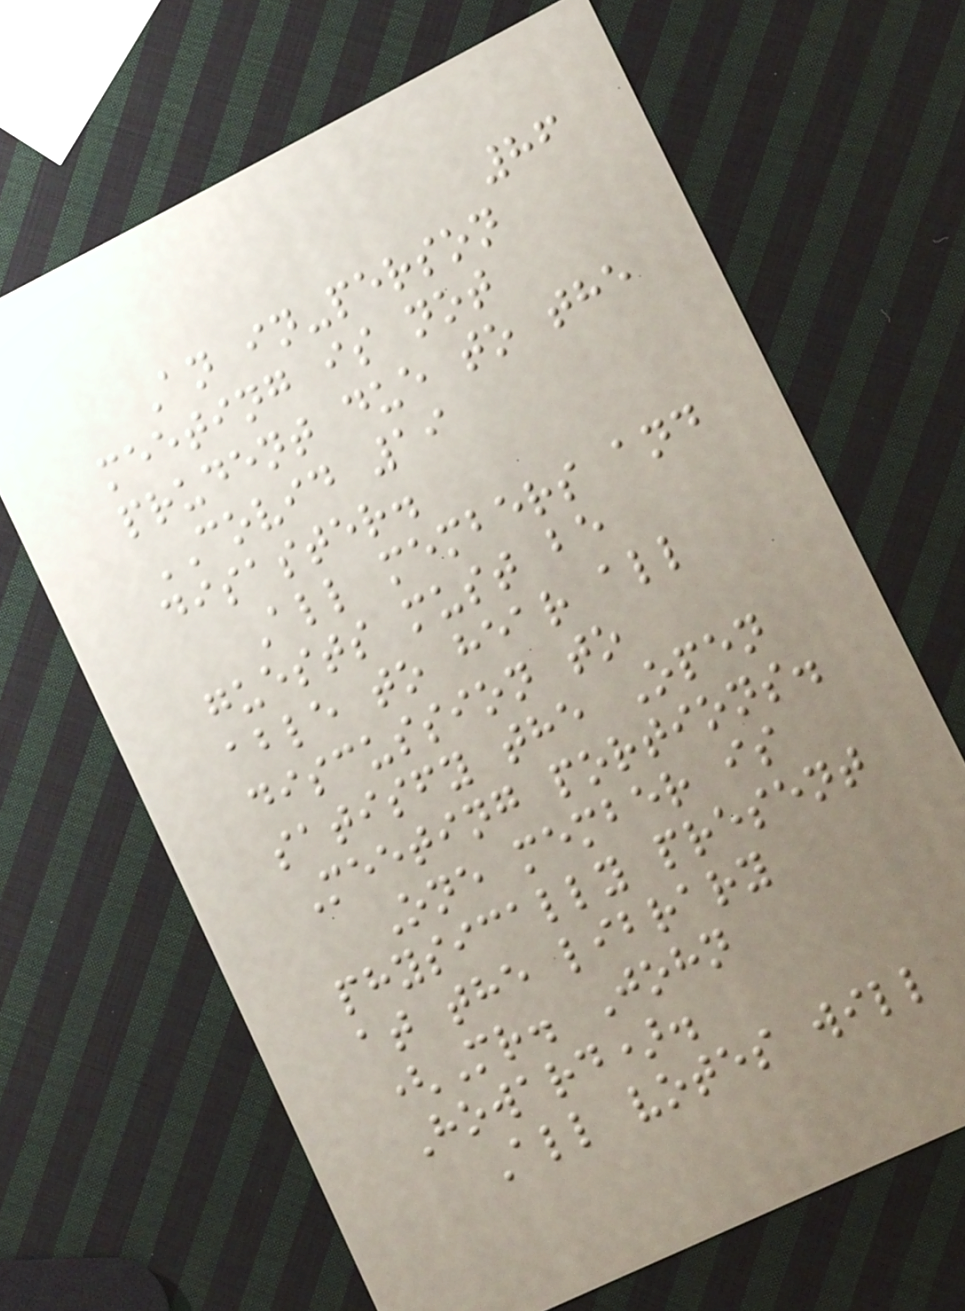86
An in-person
meeting is not
prudent due to the
COVID 19
disaster.
All members and
guests must be
able to hear all
discussion to
satisfy the Open
Meeting portions.
One member is
physically present
at the library
(Mr. John
Howard).
All votes will
